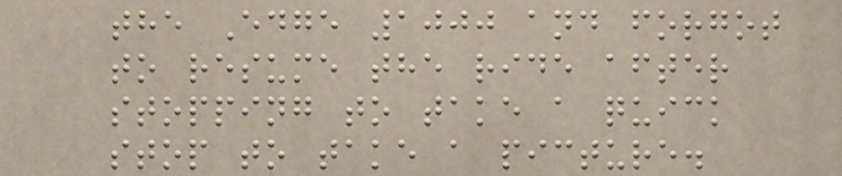the Edge 1000 and forgot
to resume the ride after
stopping to take a quick
stop to take a picture.
